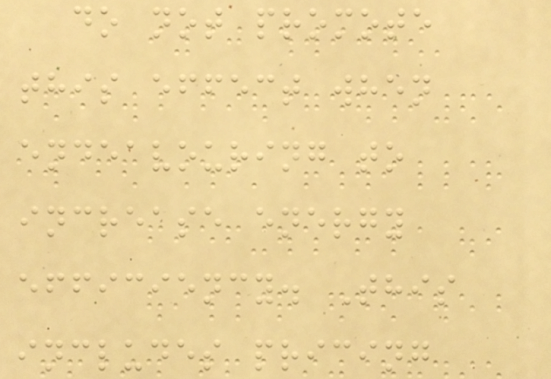do not promote
this effect when
endeavouring to
increase energy
efficiency. This
includes pricing
